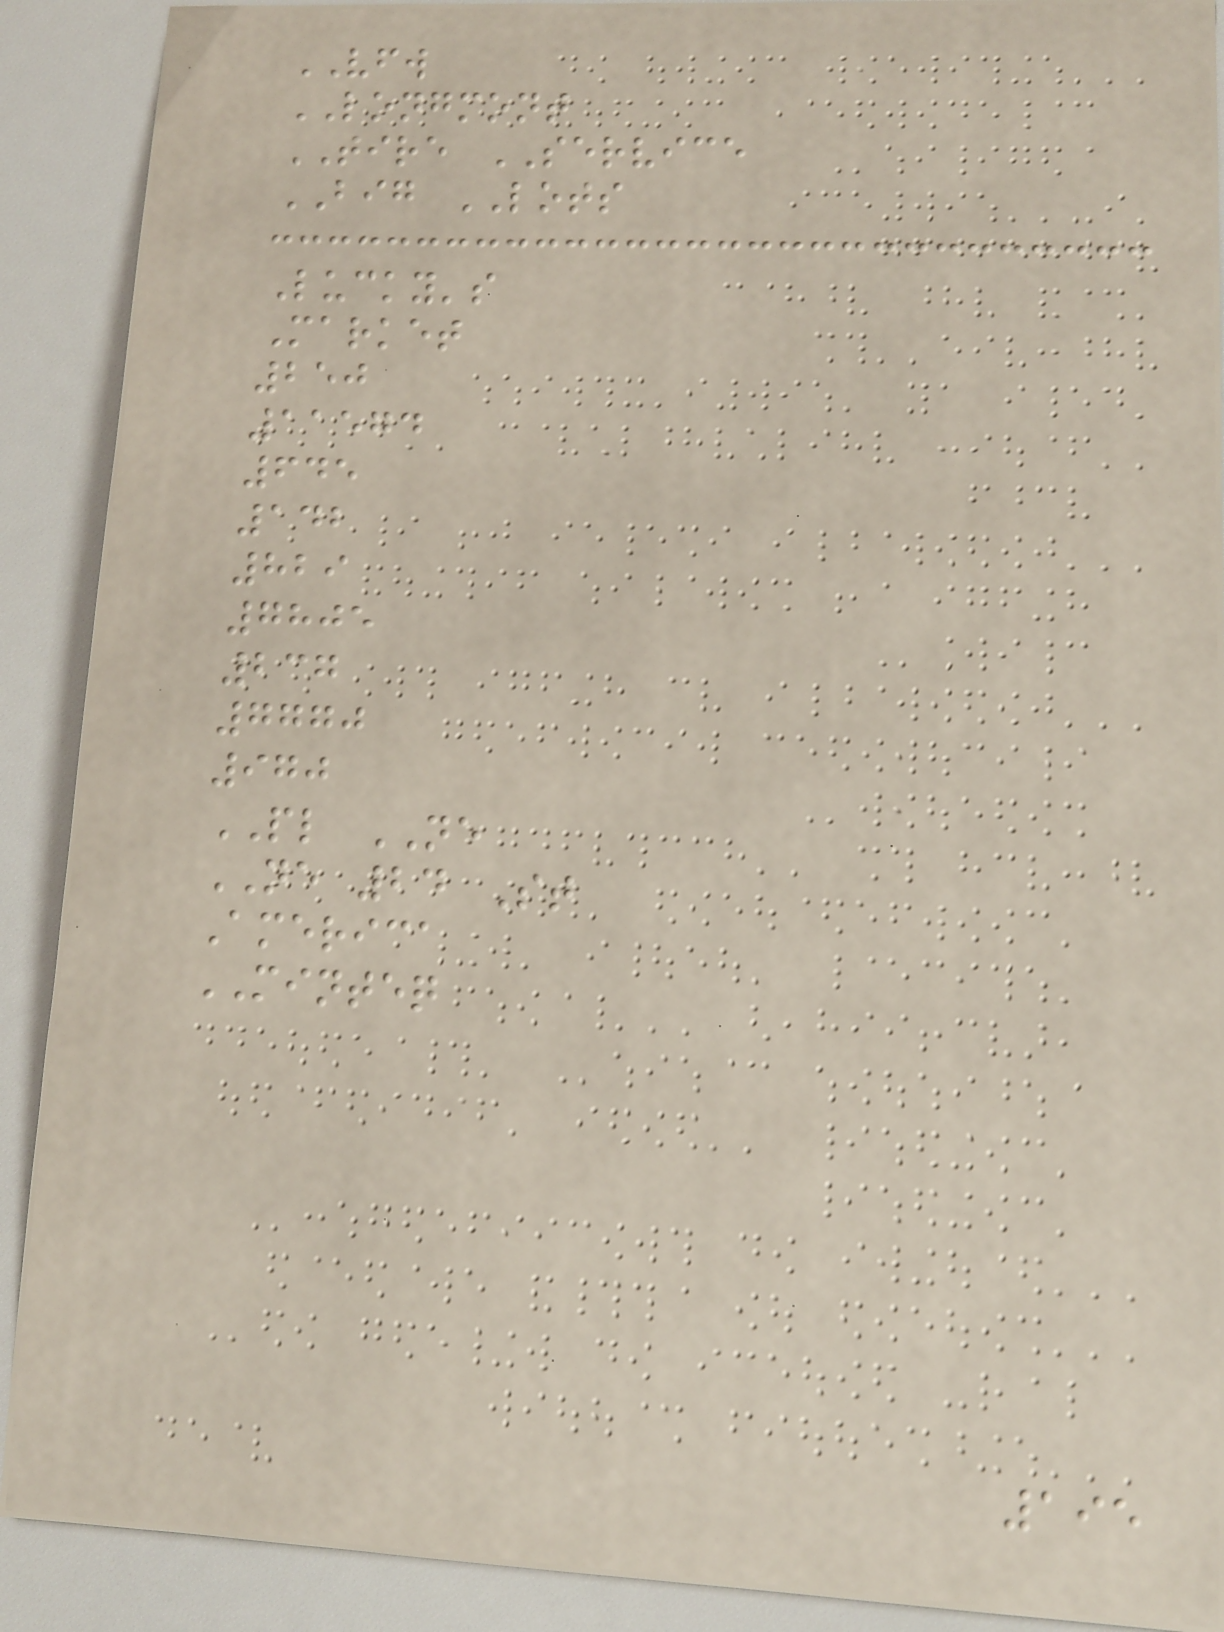VFW
LONGMONT
TIRE SERVICE
BIG LOTS
Lucky's
Market
250
11574
645
142
829
7805
237
7770
970
PL NE
NE 24 St
America
MINTEQ
195
